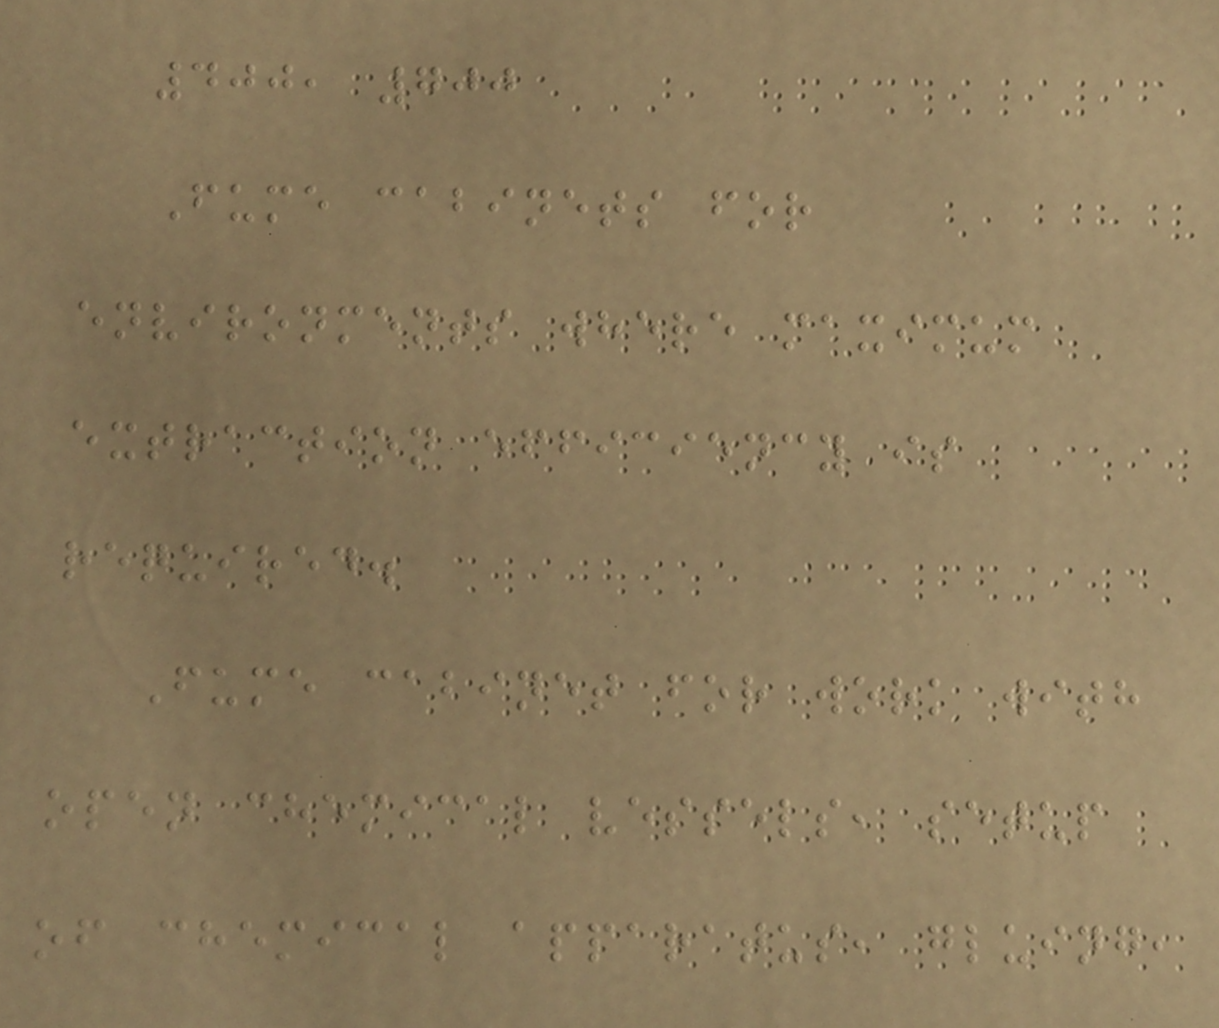400, 700
Fume cabinets for
environments where maximum
extraction efficiency is
required.
Fume cabinet for work with
open chemical vessels, setup
of chemical apparatus, gluing,
